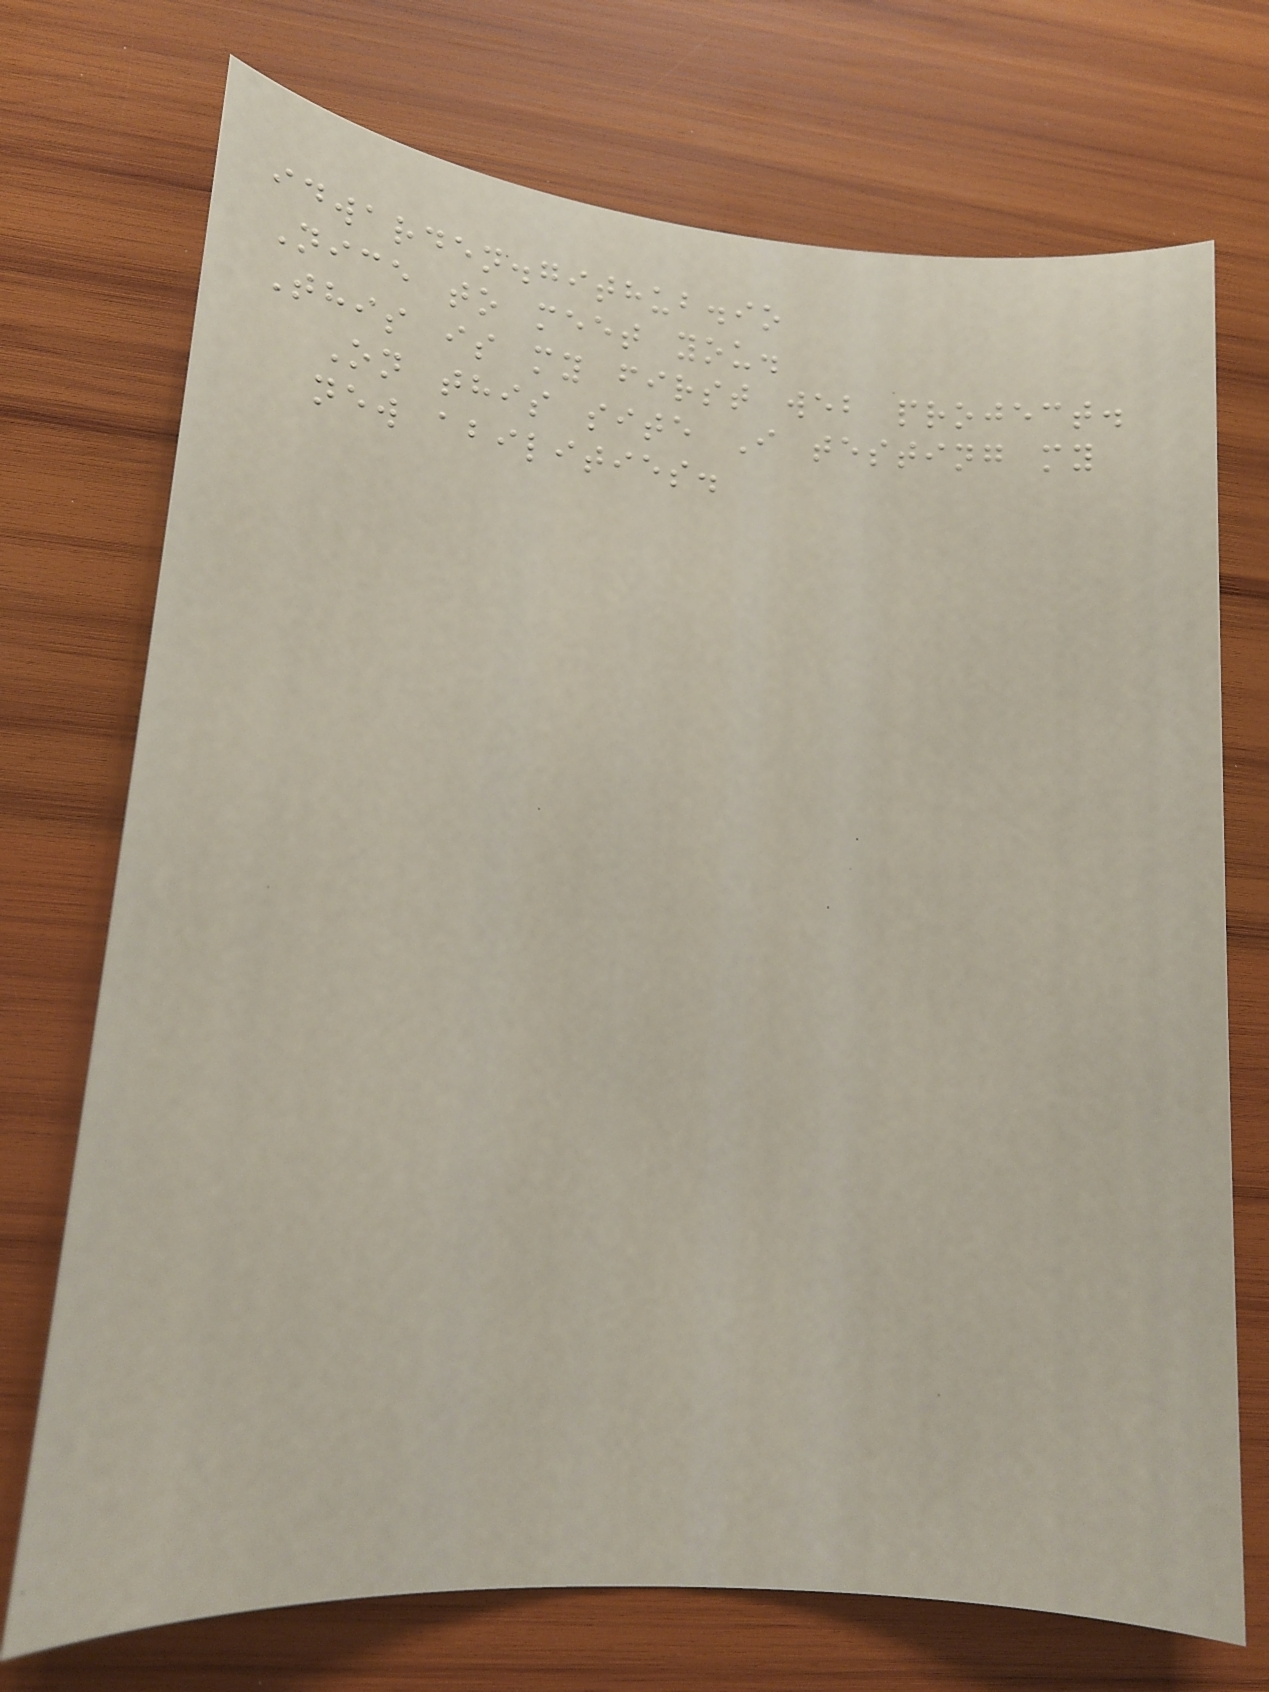idwarden.github.io
Nice to meet you.
This is my first web project.
On this site I testing my
new abilities.
